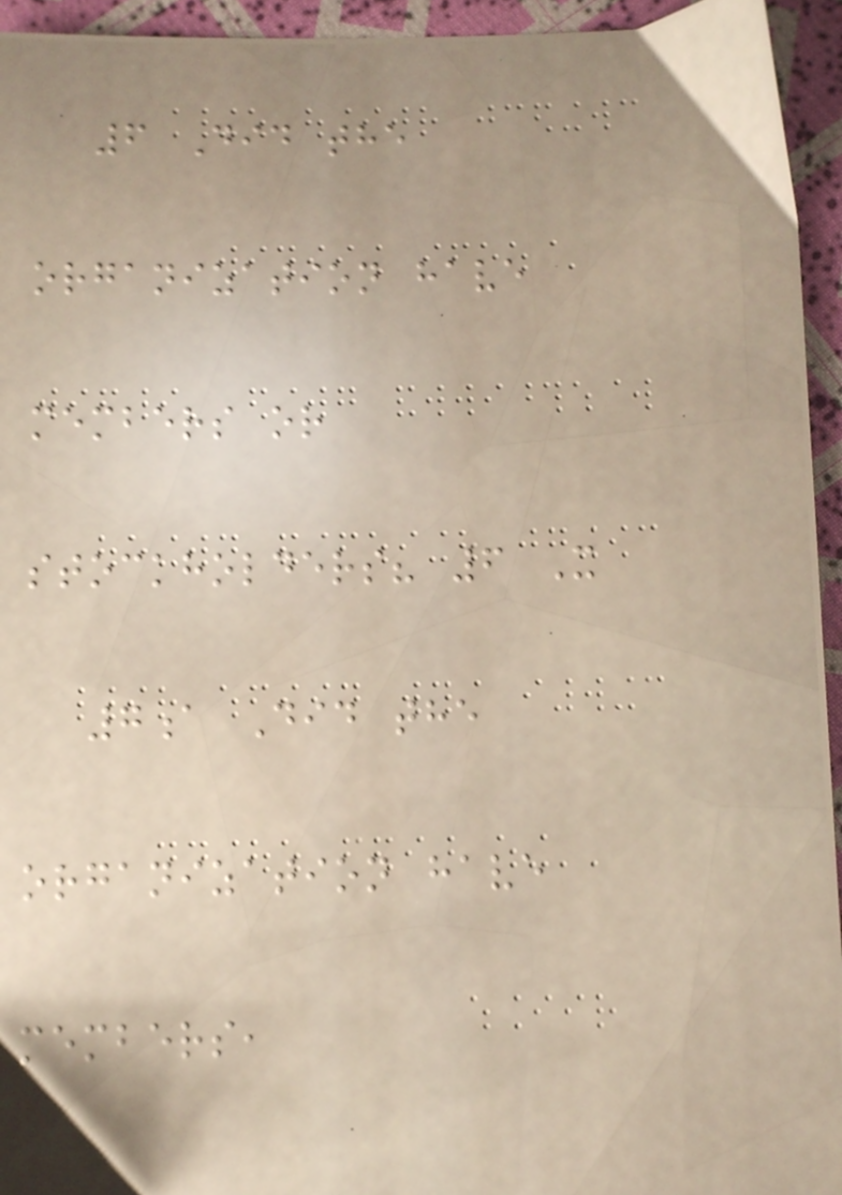6 Did the
organization have
members or
stockholders? 6 X
7a Did the
organization have
members,
